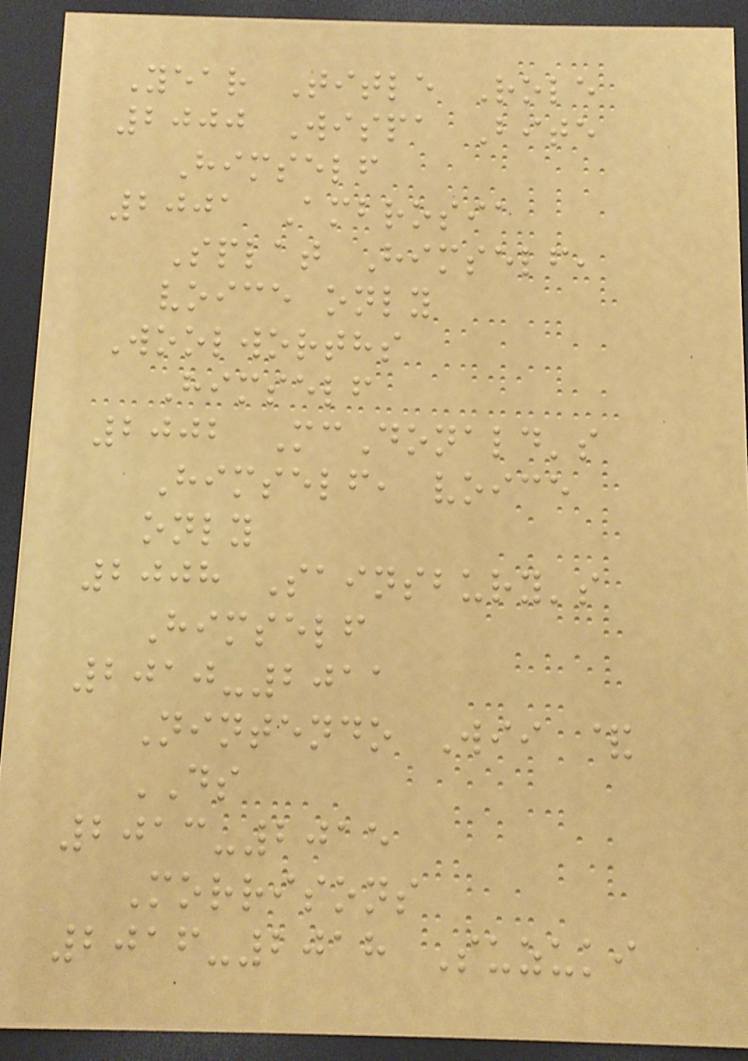Year Title Role
2000 Wispa Bite
Himself
2001 Ambrosia
Splat Himself,
voice only
Woolworths
Himself
2002 McDonald's
Himself, voice
only
2008 Sainsbury's
Himself
2010-2011
Nintendo Wii &
DS
2013-2015
Morrisons
2016-2018 Suzuki
